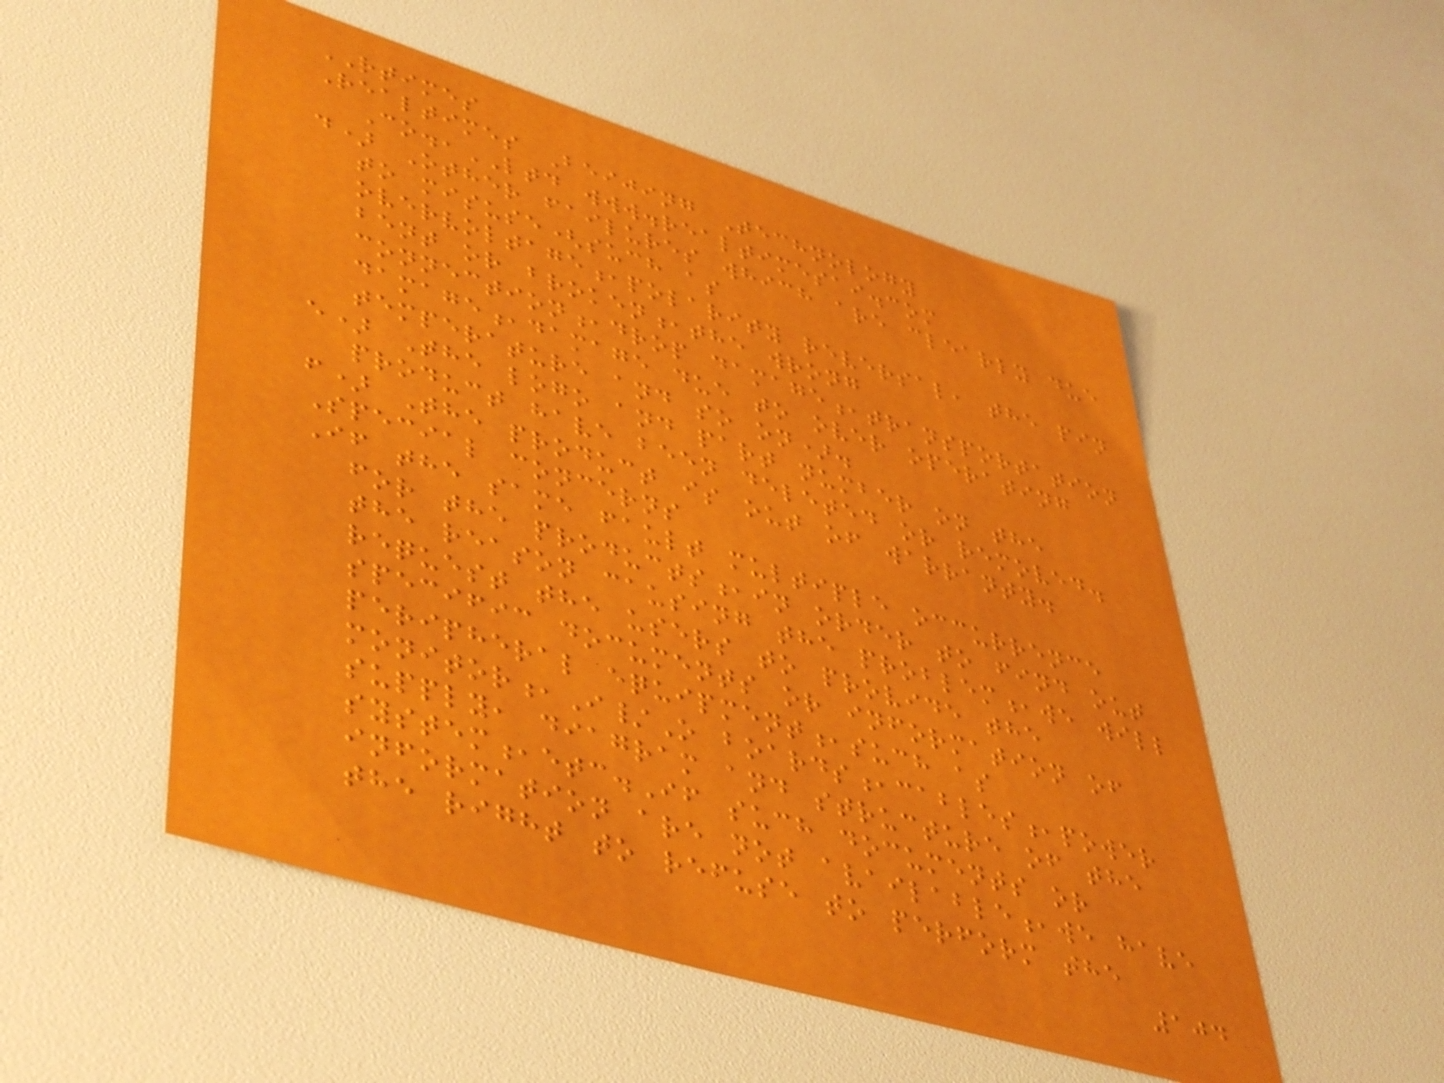RTIMES
Realtimes Beijing Technology
Co.,LTD www.realtimesai.com
d) Other failures which are clearly due
to misuse(such as
overvoltage,polarity reversal, the pin
bent or broken,the wrong
connection,drop damage,transportation
damage,damage due to over operating
temperature and so on).
e) The logo and part number on the
product have been deleted or removed.
f) The product is out of warranty.
Special concerns
If the same fault multiple occurrence
for the products,in order to find out
the reason causing the problem,we will
request the users to provide the
specific documents or information of
peripheral equipment,such as
monitor,I/O boards,cables,power
supply, diagram and structure of the
system,etc.If such documents or
information are not available,we have
the right to refuse to perform the
104
